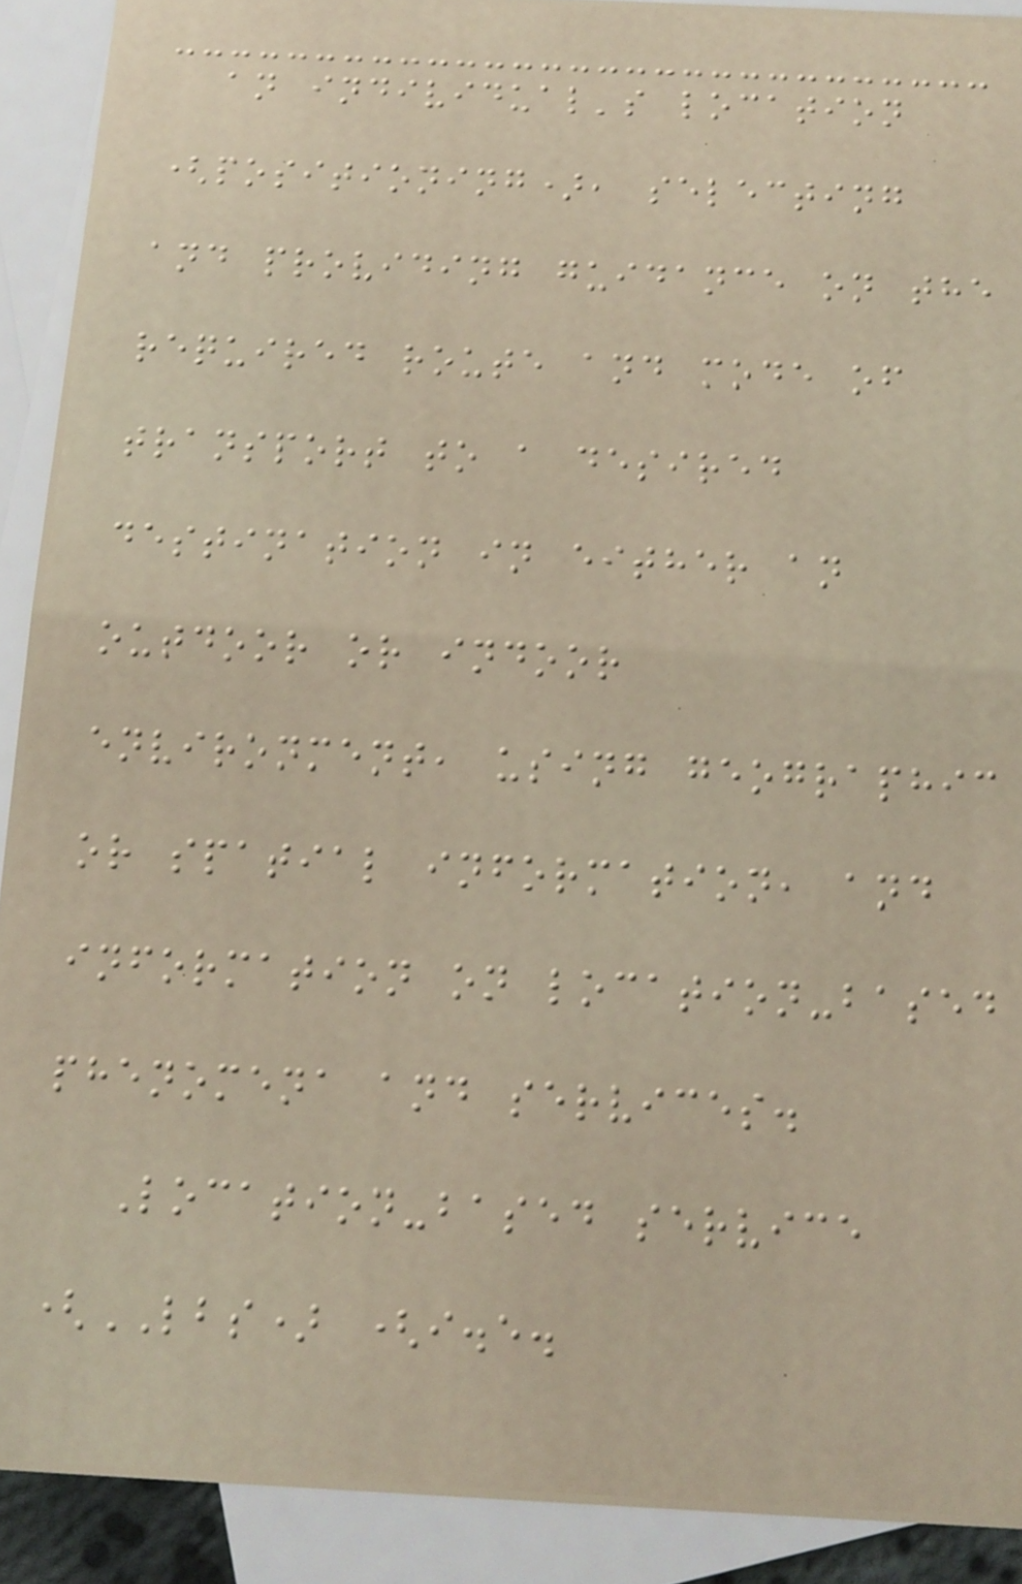an individual's location
(positioning), selecting
and providing guidance on the
required route and mode of
transport to a desired
destination in either an
outdoor or indoor
environment, using geographic
or spatial information, and
information on location-based
phenomena and services.
Location-based service
(LBS) (i.e.
